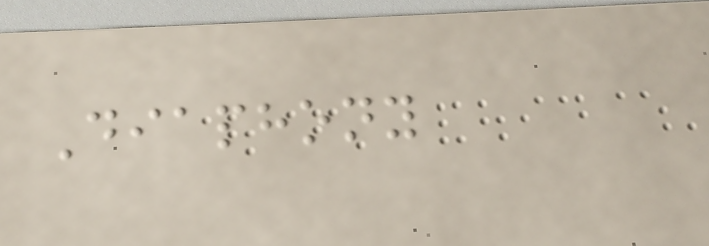Diaphony
